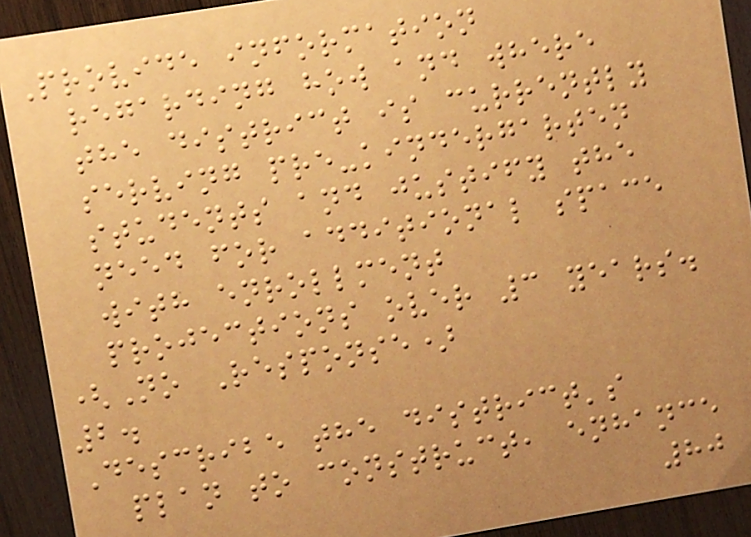Provide information
regarding how and where
the district is currently
serving pre-kindergarten
students and justify the
need for additional space
with enrollment
projections over 3 years.
(No Response)
2.
Describe the district's
plan to construct, enhance
80
